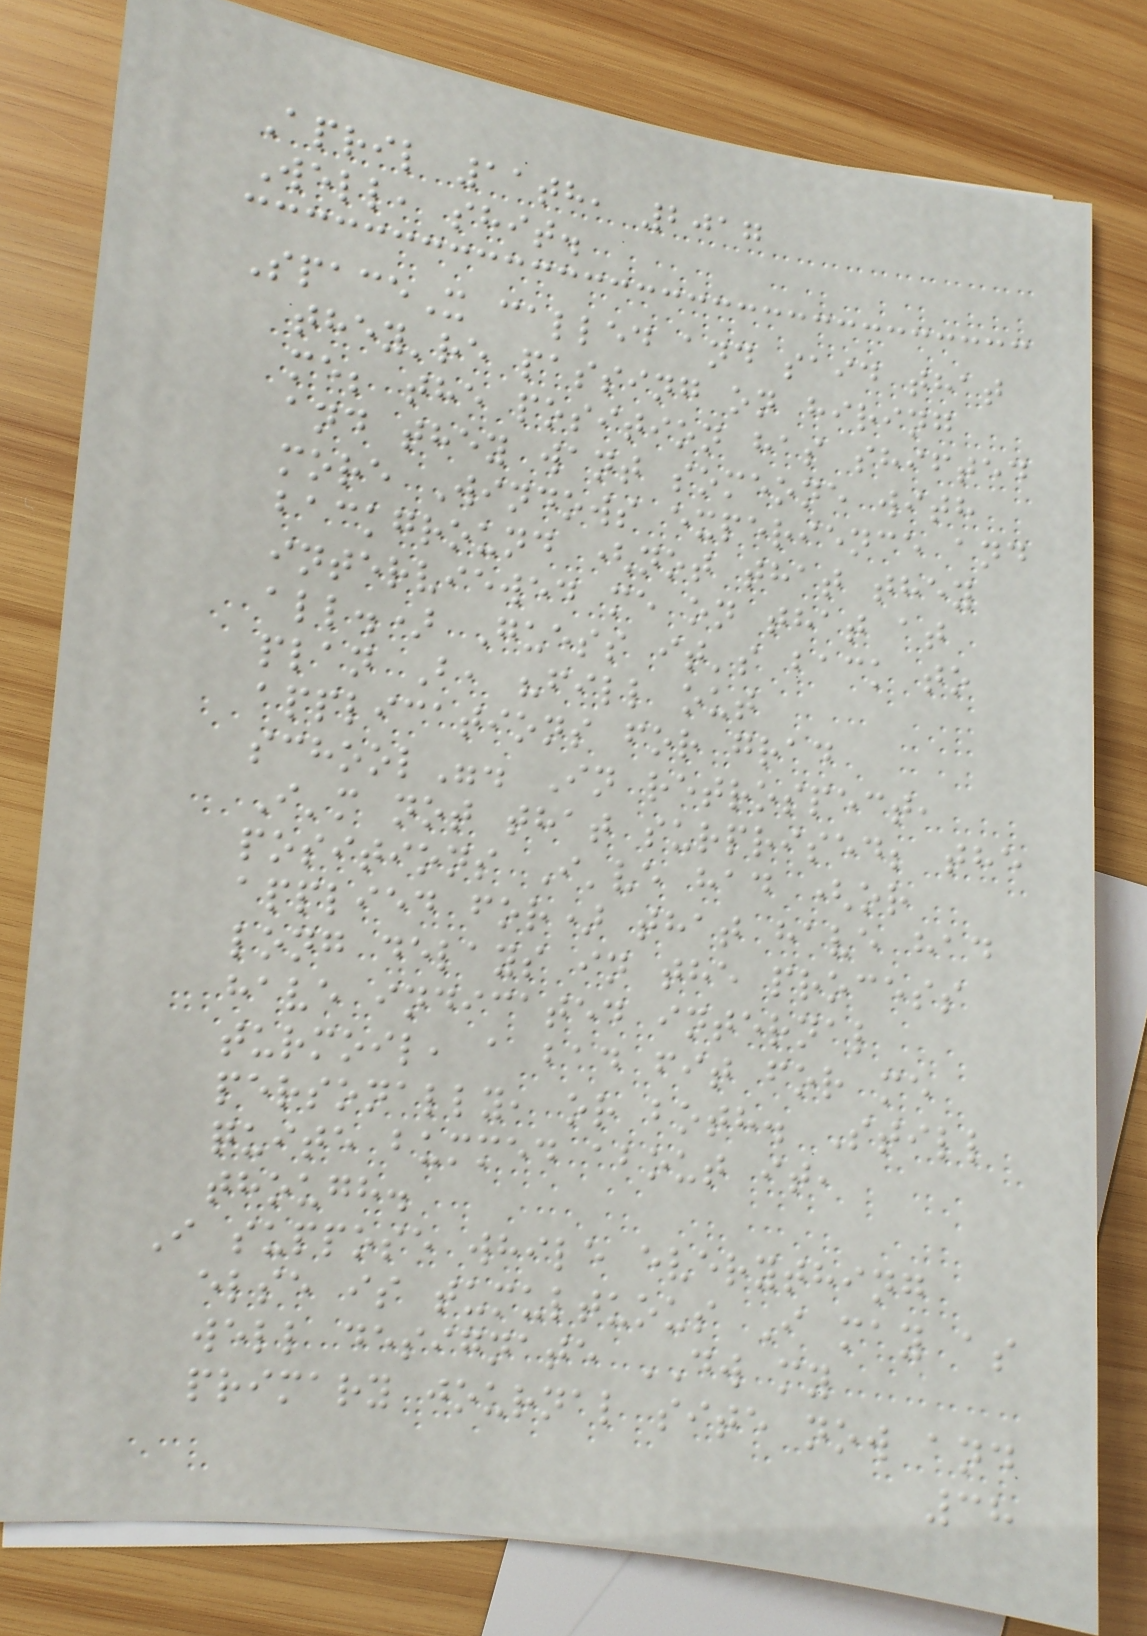April 11th, 2017
Well, shit.
SpaceX called and said that
they're passing on hiring
me; the position has shifted
and they want someone with
more Windows experience and
background (not that they
interviewed me on that at
all.) Guess it's back to
plan B, "fill out
applications for grad
school". In retrospect,
I'm not that surprised; the
positions I've had (or
applied for) that have had
long delays in the process
have indicated internal
turmoil, a bad fit for me
personally, or both. Still
quite bummed about it,
though.
I suppose while everything
else is tumultuous I may as
well designate DW my
primary journal site now and
38
